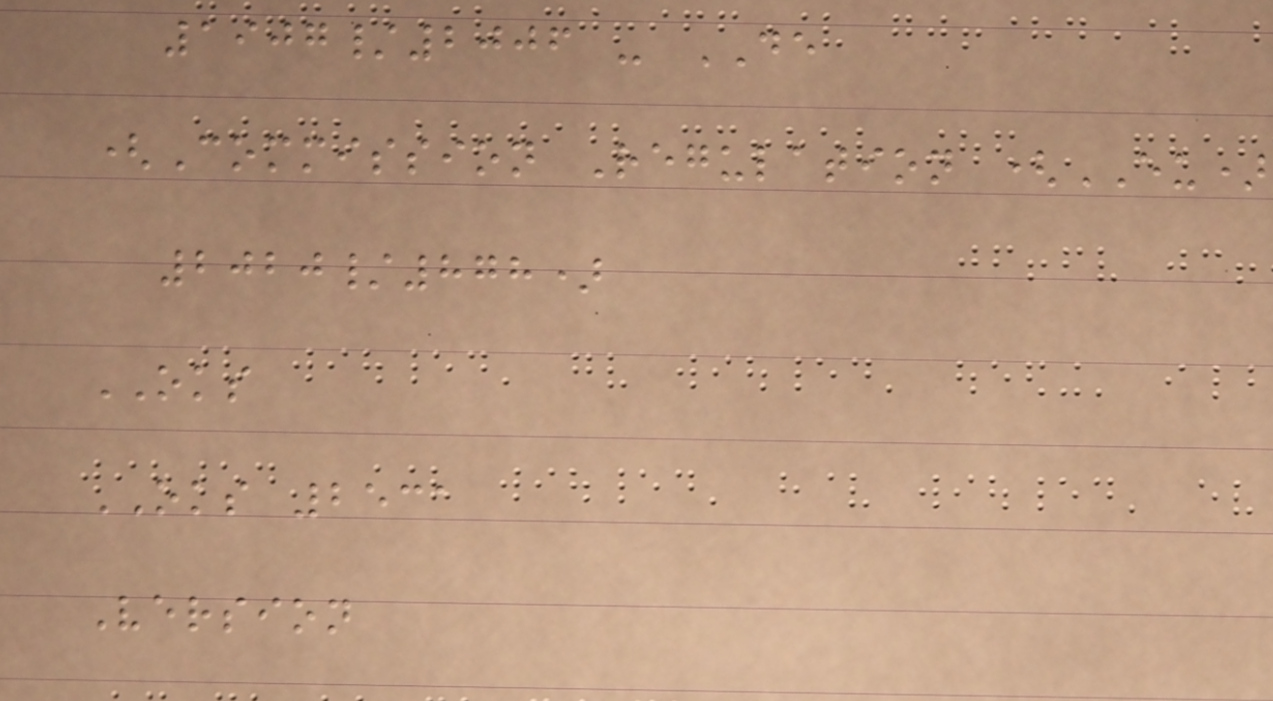1907/2006 - DE
(Commission Regulation (EU)
2020/878)
OKS
OKS 2531
Version
